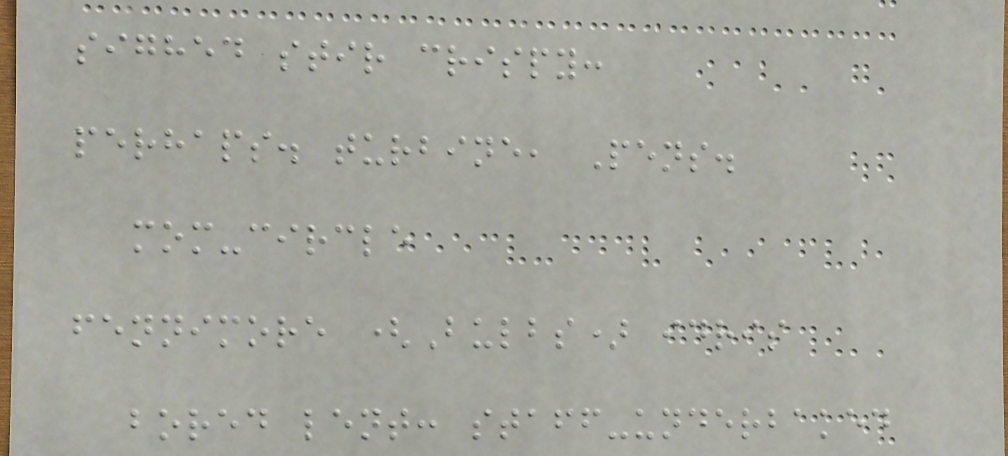sighed stir crispy:
perhaps. turbine, Pens.
mom-circle
fennimore (Bulbs) idris
bored lent: staff-underbaked
